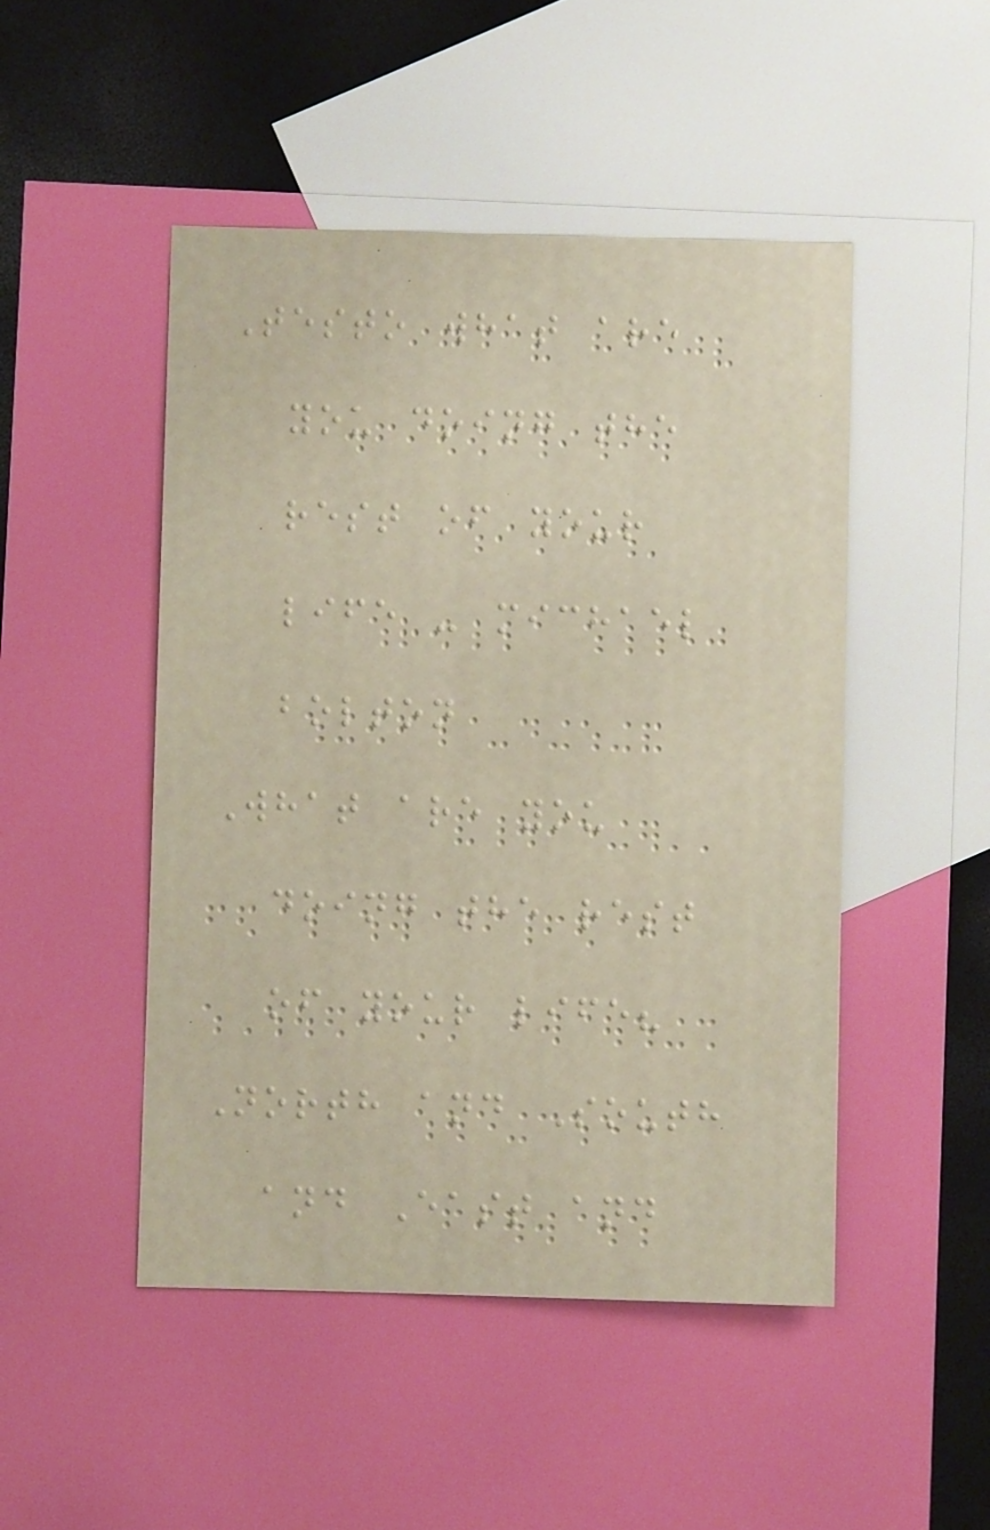Testo what are
you doing the
rest of your
life - michael
bolton
What are you
doing the rest
of your life?
North and South
and East and
